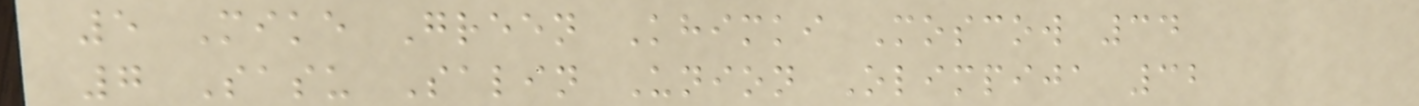5 Mike Green Khimki Moscow 34
7 Sasu Salin Union Olimpija 32
